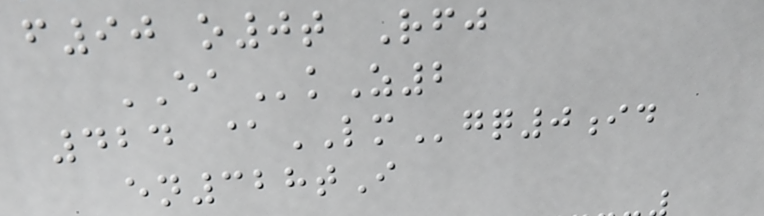f90 o0t Rfj
EAkZ2
424 @LMgq0id
en328tI
